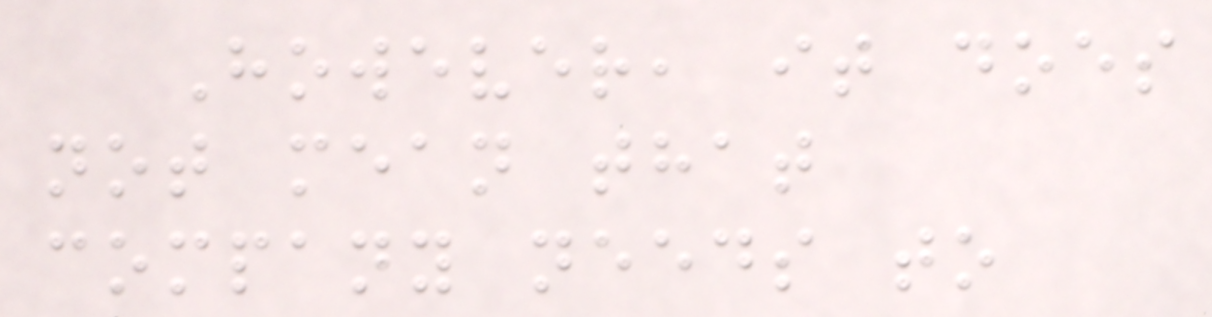However, it does
not mean that
company needs to
